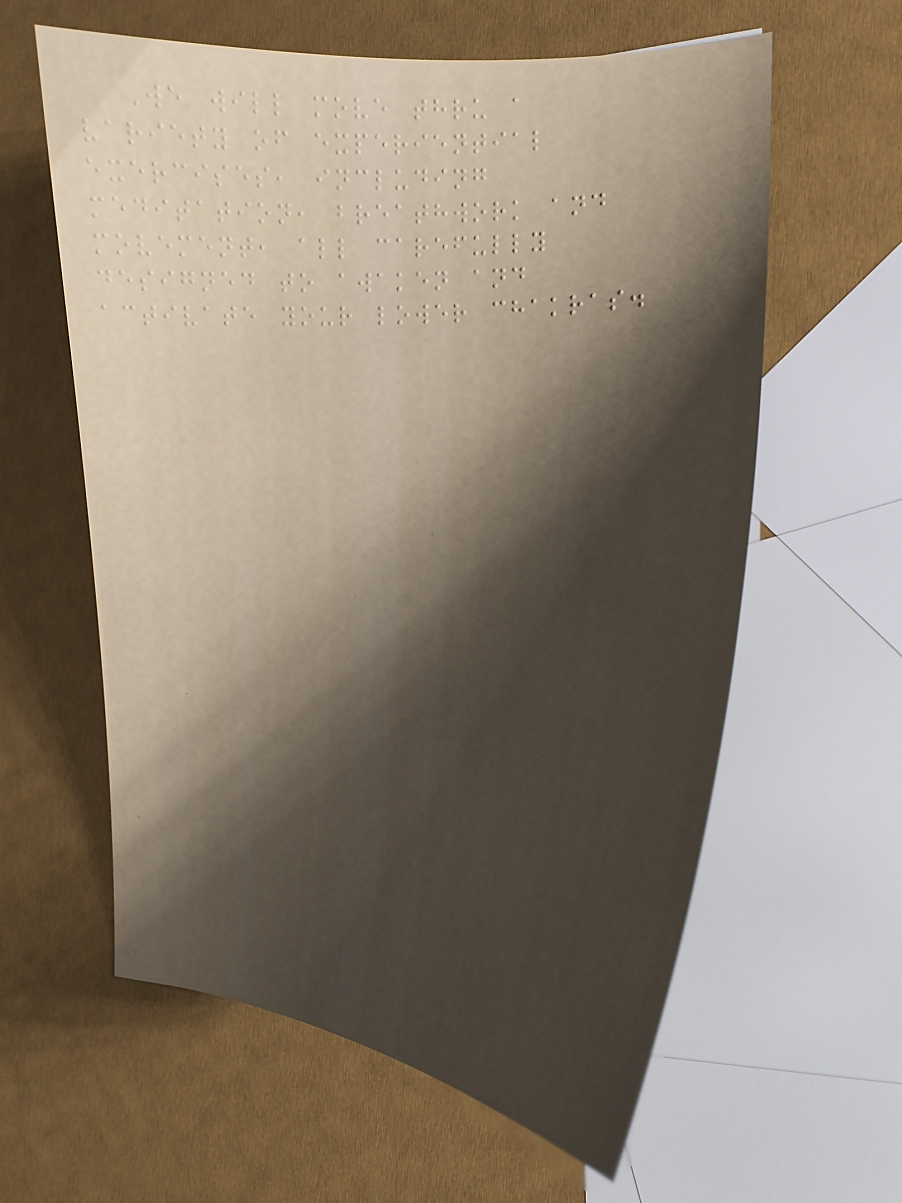We will move thru a
variety of experiential
exercises, including
meditation, breathwork and
movement, all carefully
designed to awaken and
activate your lower chakras.
